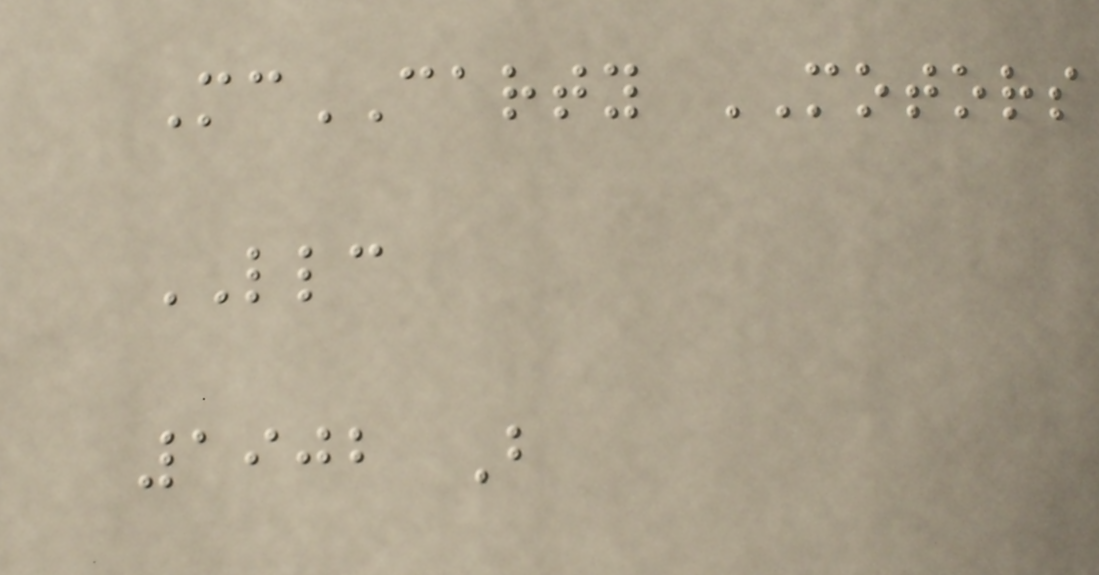McCARTY MOTORS
LLC
1902 B
